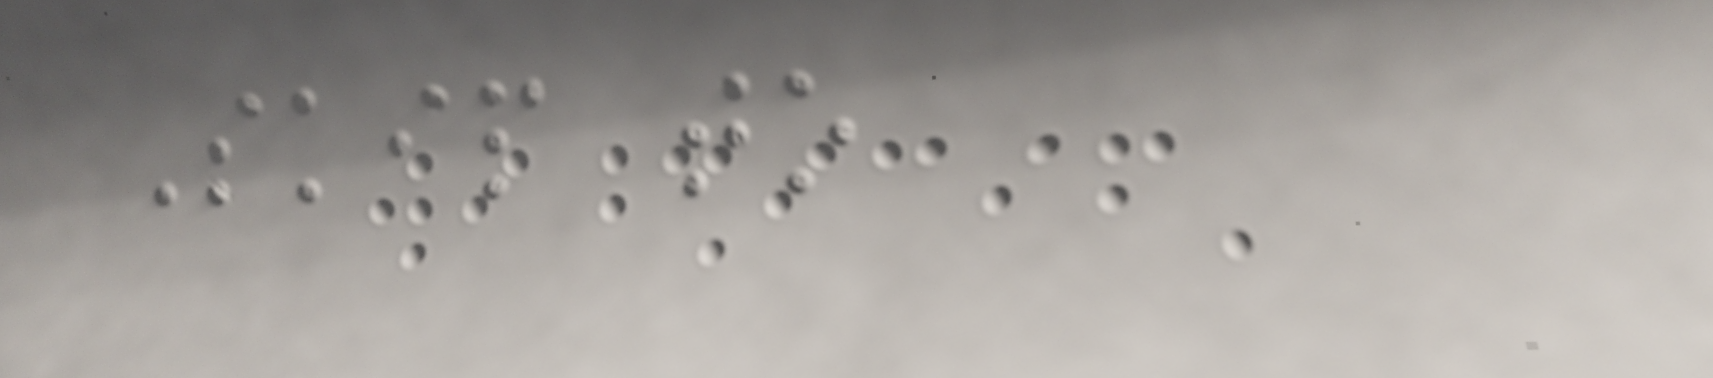Skip to
